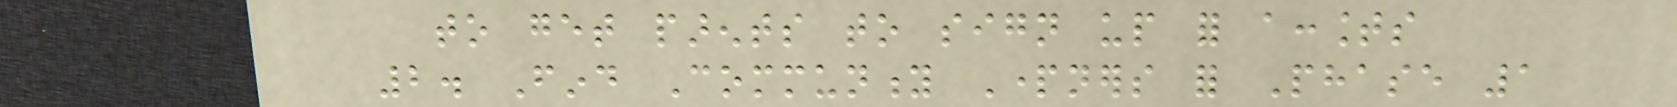to get parents to sign up for accounts
2. Find Community Partners for Phase 1
